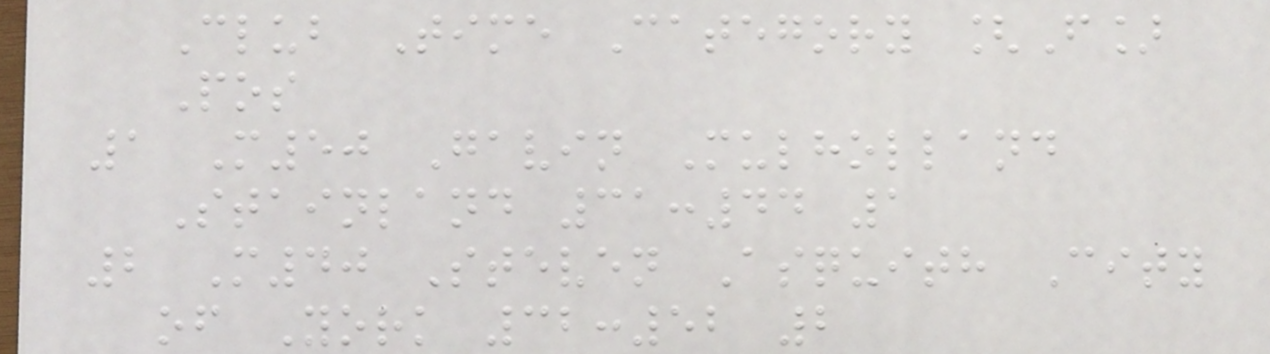Club Time Category [F]
Pos
1 M50 Gavin Mulholland
Stainland 31:44 1
2 M40 Steven Asquith City
of York 32:52 2
